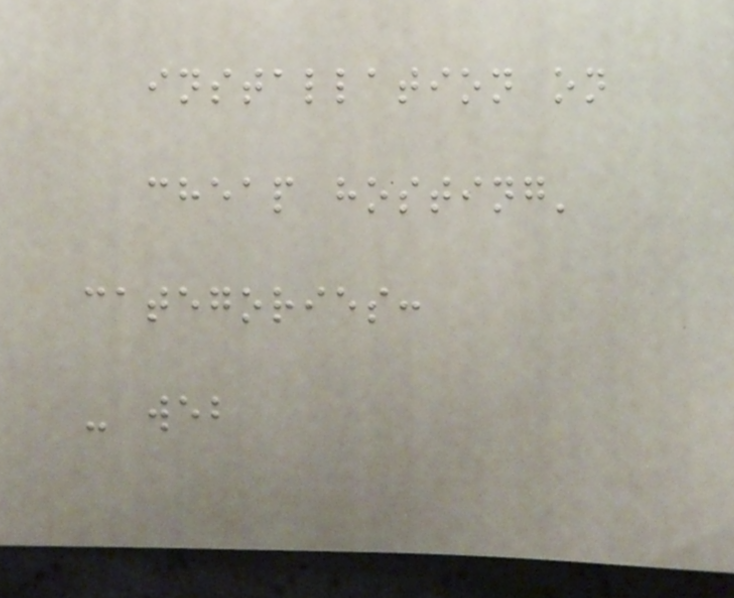installation on
cheap hosting'
categories:
- web
